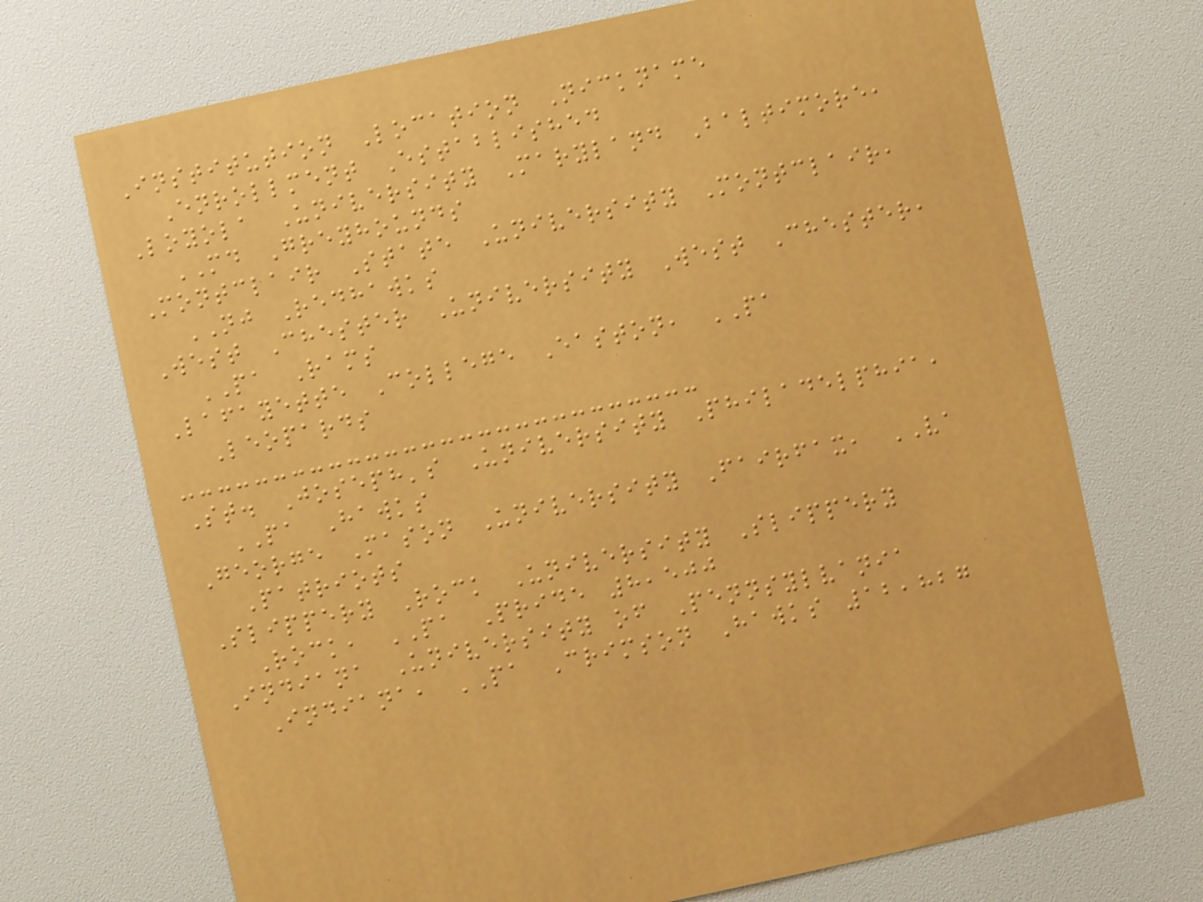Institution Location Nickname
Enrollment Established
Loyola University Maryland Baltimore,
MD Greyhounds
Montclair State University Montclair,
NJ Redhawks
West Chester University West Chester,
PA Rams
Lafayette College Easton, PA
Leopards
St. Joseph's University Philadelphia,
PA Hawks
George Mason University Fairfax, VA
Patriots
Slippery Rock University Slippery
Rock, PA Pride 8,500
Indiana University of Pennsylvania
Indiana, PA Crimson Hawks 12,827
